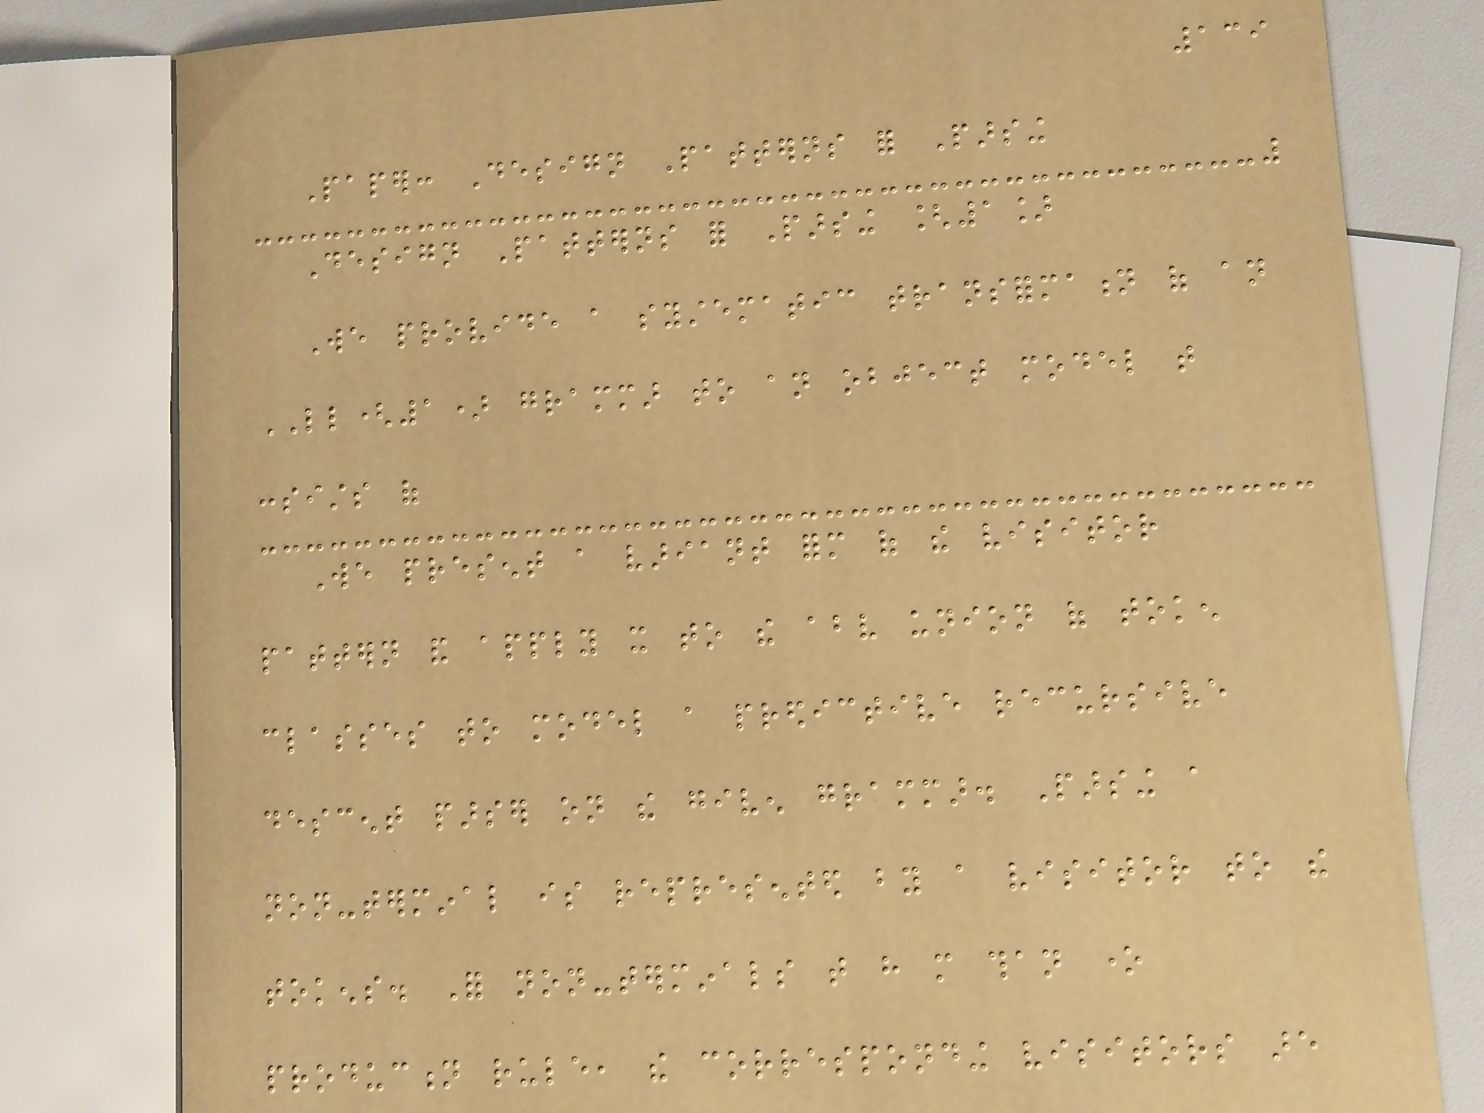139
Paper: Design Patterns for Parsing
Design Patterns for Parsing [1]
We provide a systematic transformation of an
LL(1) grammar to an object model that
consists of
We present a variant form of the visitor
pattern and apply it to the above union of token
classes to model a predictive recursive
descent parser on the given grammar. Parsing a
non-terminal is represented by a visitor to the
tokens. For non-terminals that have more than one
production rule, the corresponding visitors are
